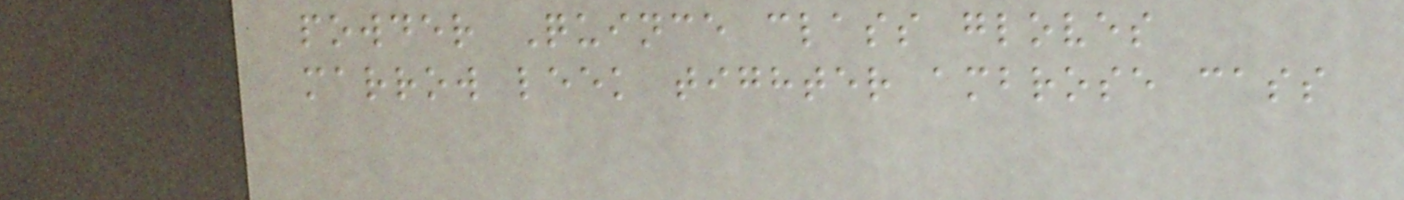powder Quince class gloves
marrow leek tighter ambrose cass
